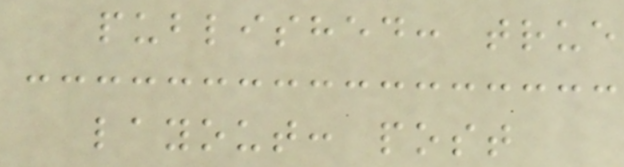published: true
layout: post
